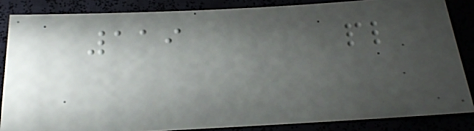119
